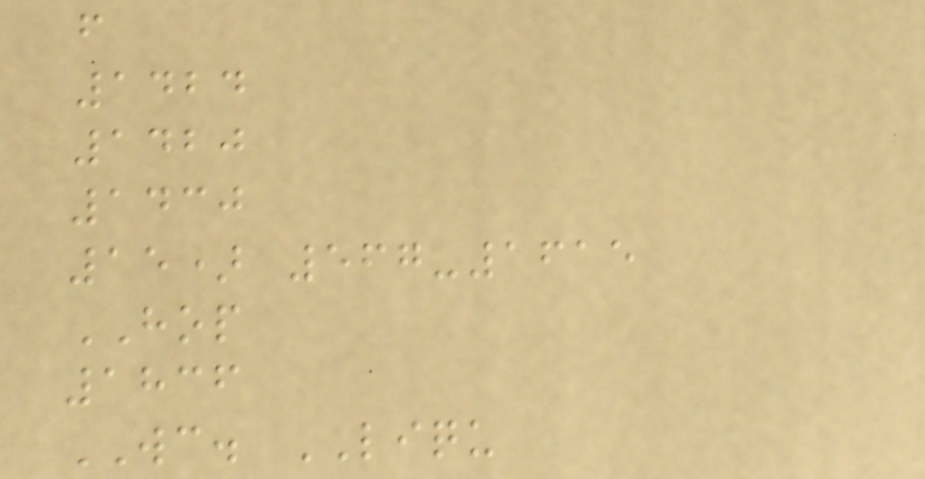f
1424
1420
1430
15) 567-1615
HOP
1836
WC. LIQU
